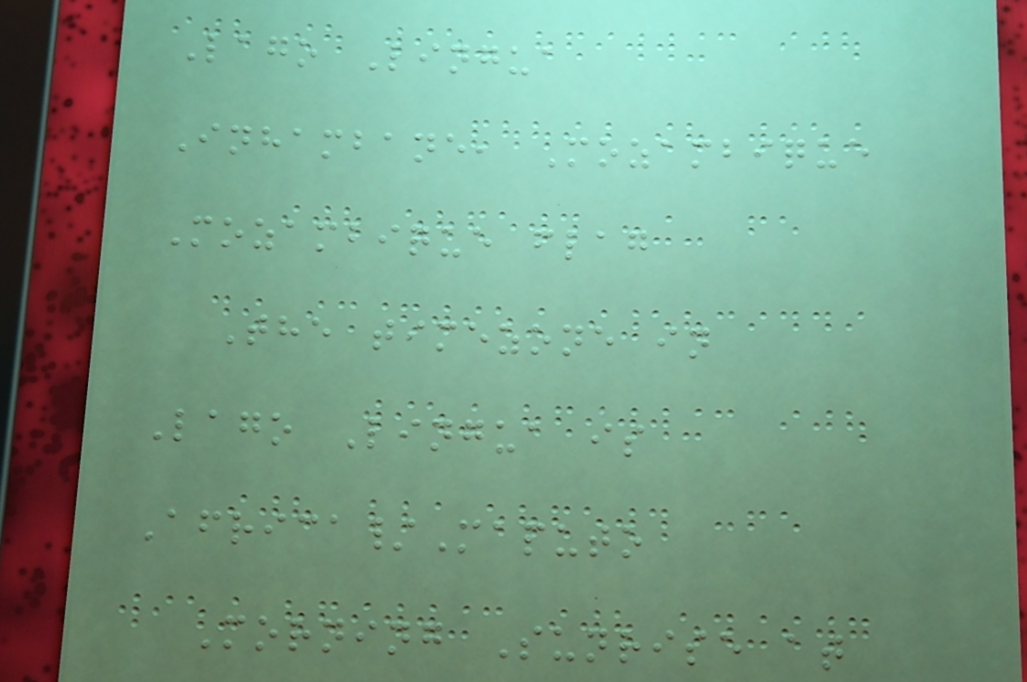Lago Lingua
Inhambane, Mozambique
Mozambique flag
The timezone in
Lago Lingua is
Africa/Maputo
Morning Sunrise at
